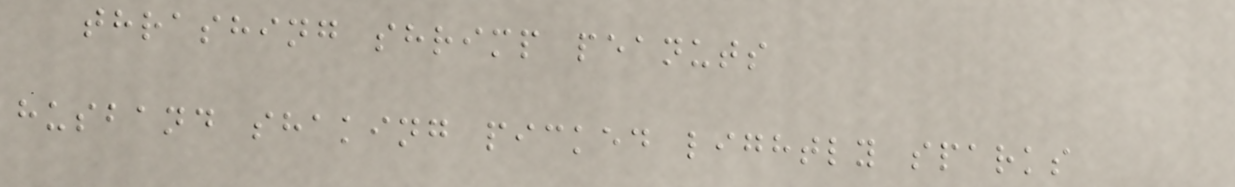thrashing shrimp peanuts
husband shaking picked lightly sparks
